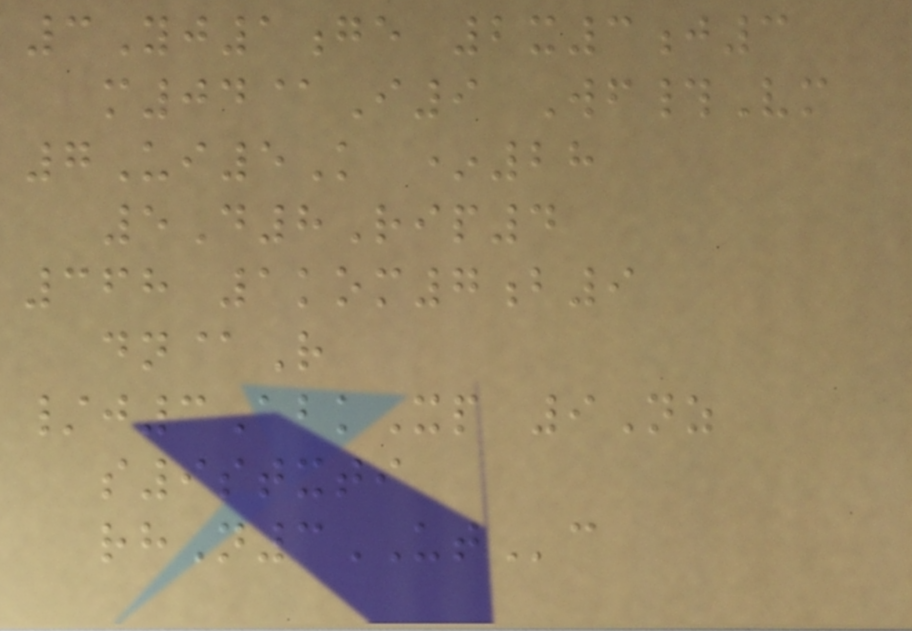3Yj1ge 2x3j3
m04@I9 Wf#Vm
7Ui5K *28
5D8Rip4
368 1kom7b9
dn@R
/j3AbkXp 9Nz
s9stxti
rhN3UTc
